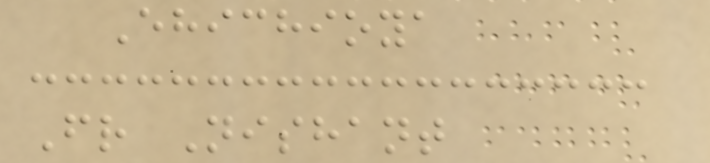Ehichioya
Fr Nishant
